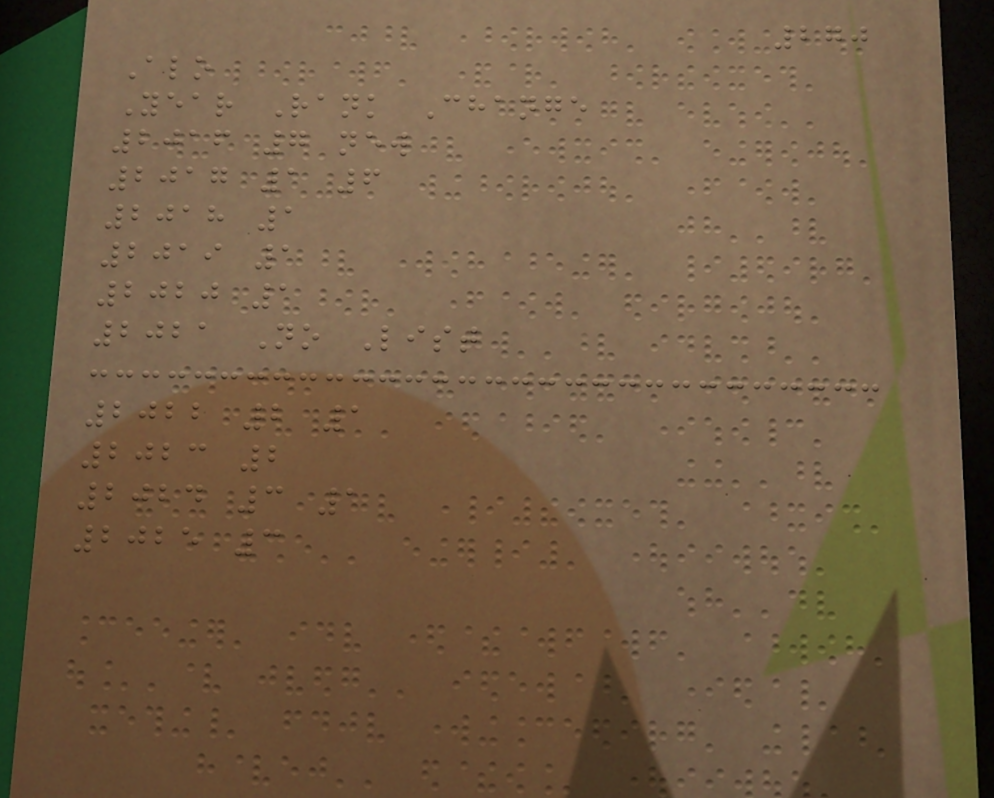270
Alo
Year Rank Change
2016 7 new
2017 1 6
2018 1
2019 1
2020 1
2021 No List
2022 2 1
2023 2
2024 3 1
2025 3
